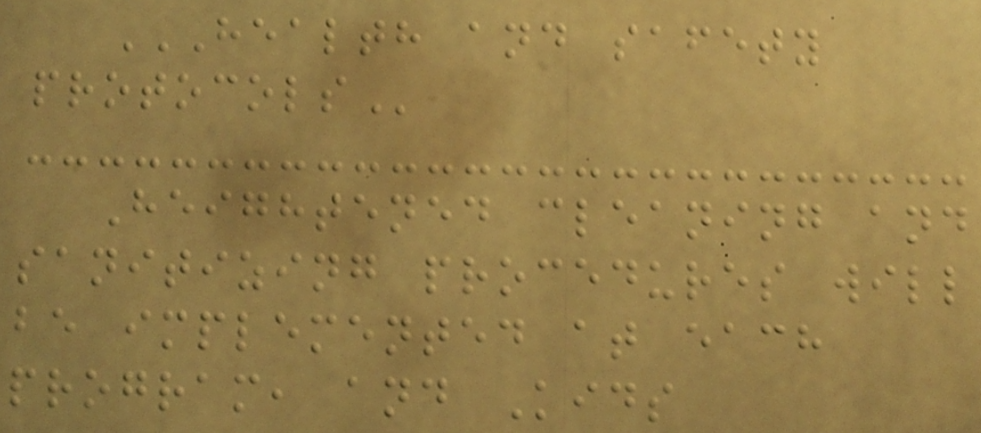HEALTH AND SAFETY
PROTOCOLS
Heightened cleaning and
sanitizing procedures will
be implemented at each
program, and Kids
